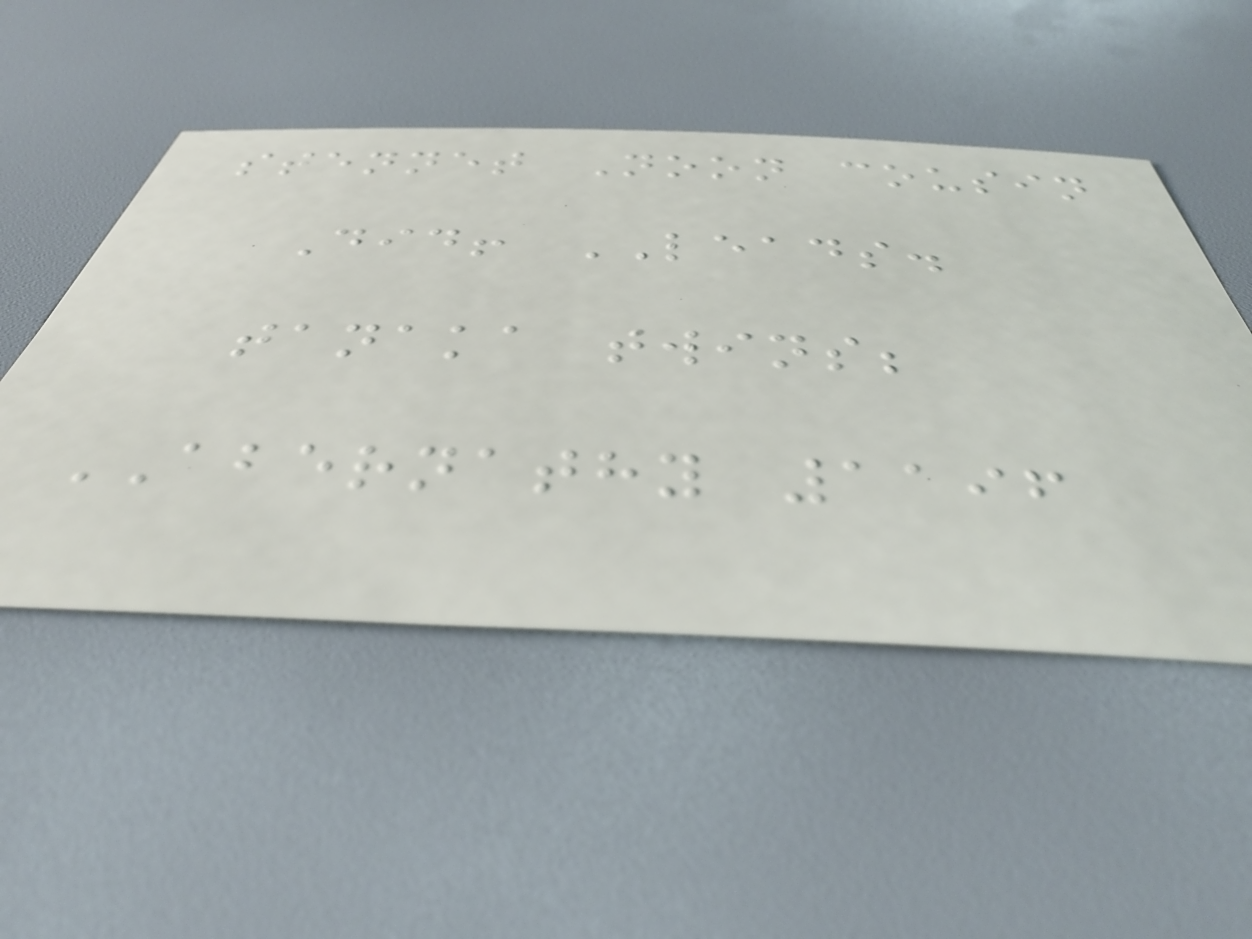stennet Noon cousin
Did! LEADS.
tanaka twins;
ABERNATHY 1196
